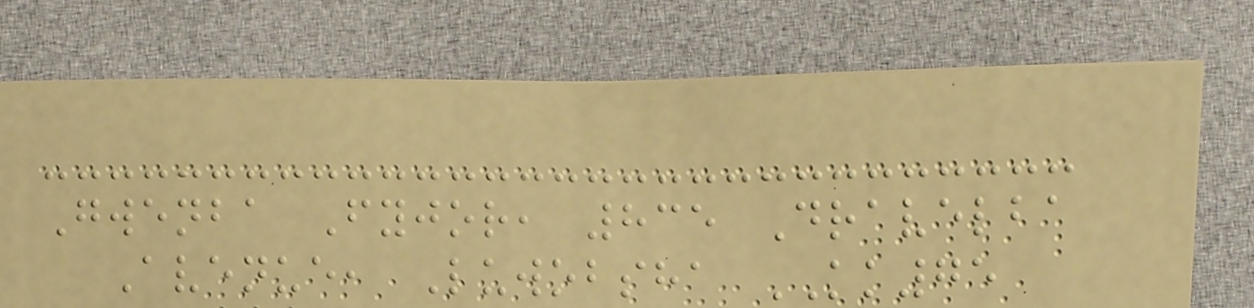Gwenba Fyjor, 835 Dravelba
Avenue, Luwobsha KK75
